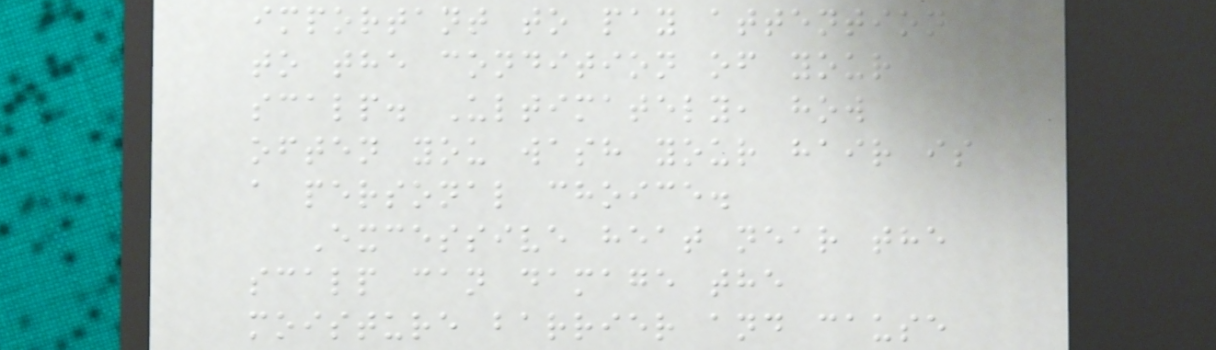important to pay attention
to the condition of your
scalp. Ultimately, how
often you wash your hair is
a personal choice.
Excessive heat near the
scalp can damage the
moisture barrier and cause
